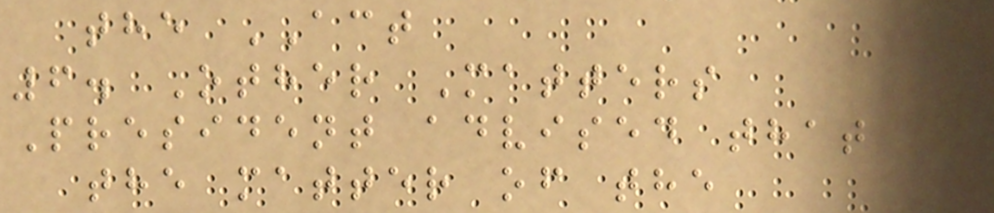the ACT
6. Other Matters
President advised that
the matter of the
